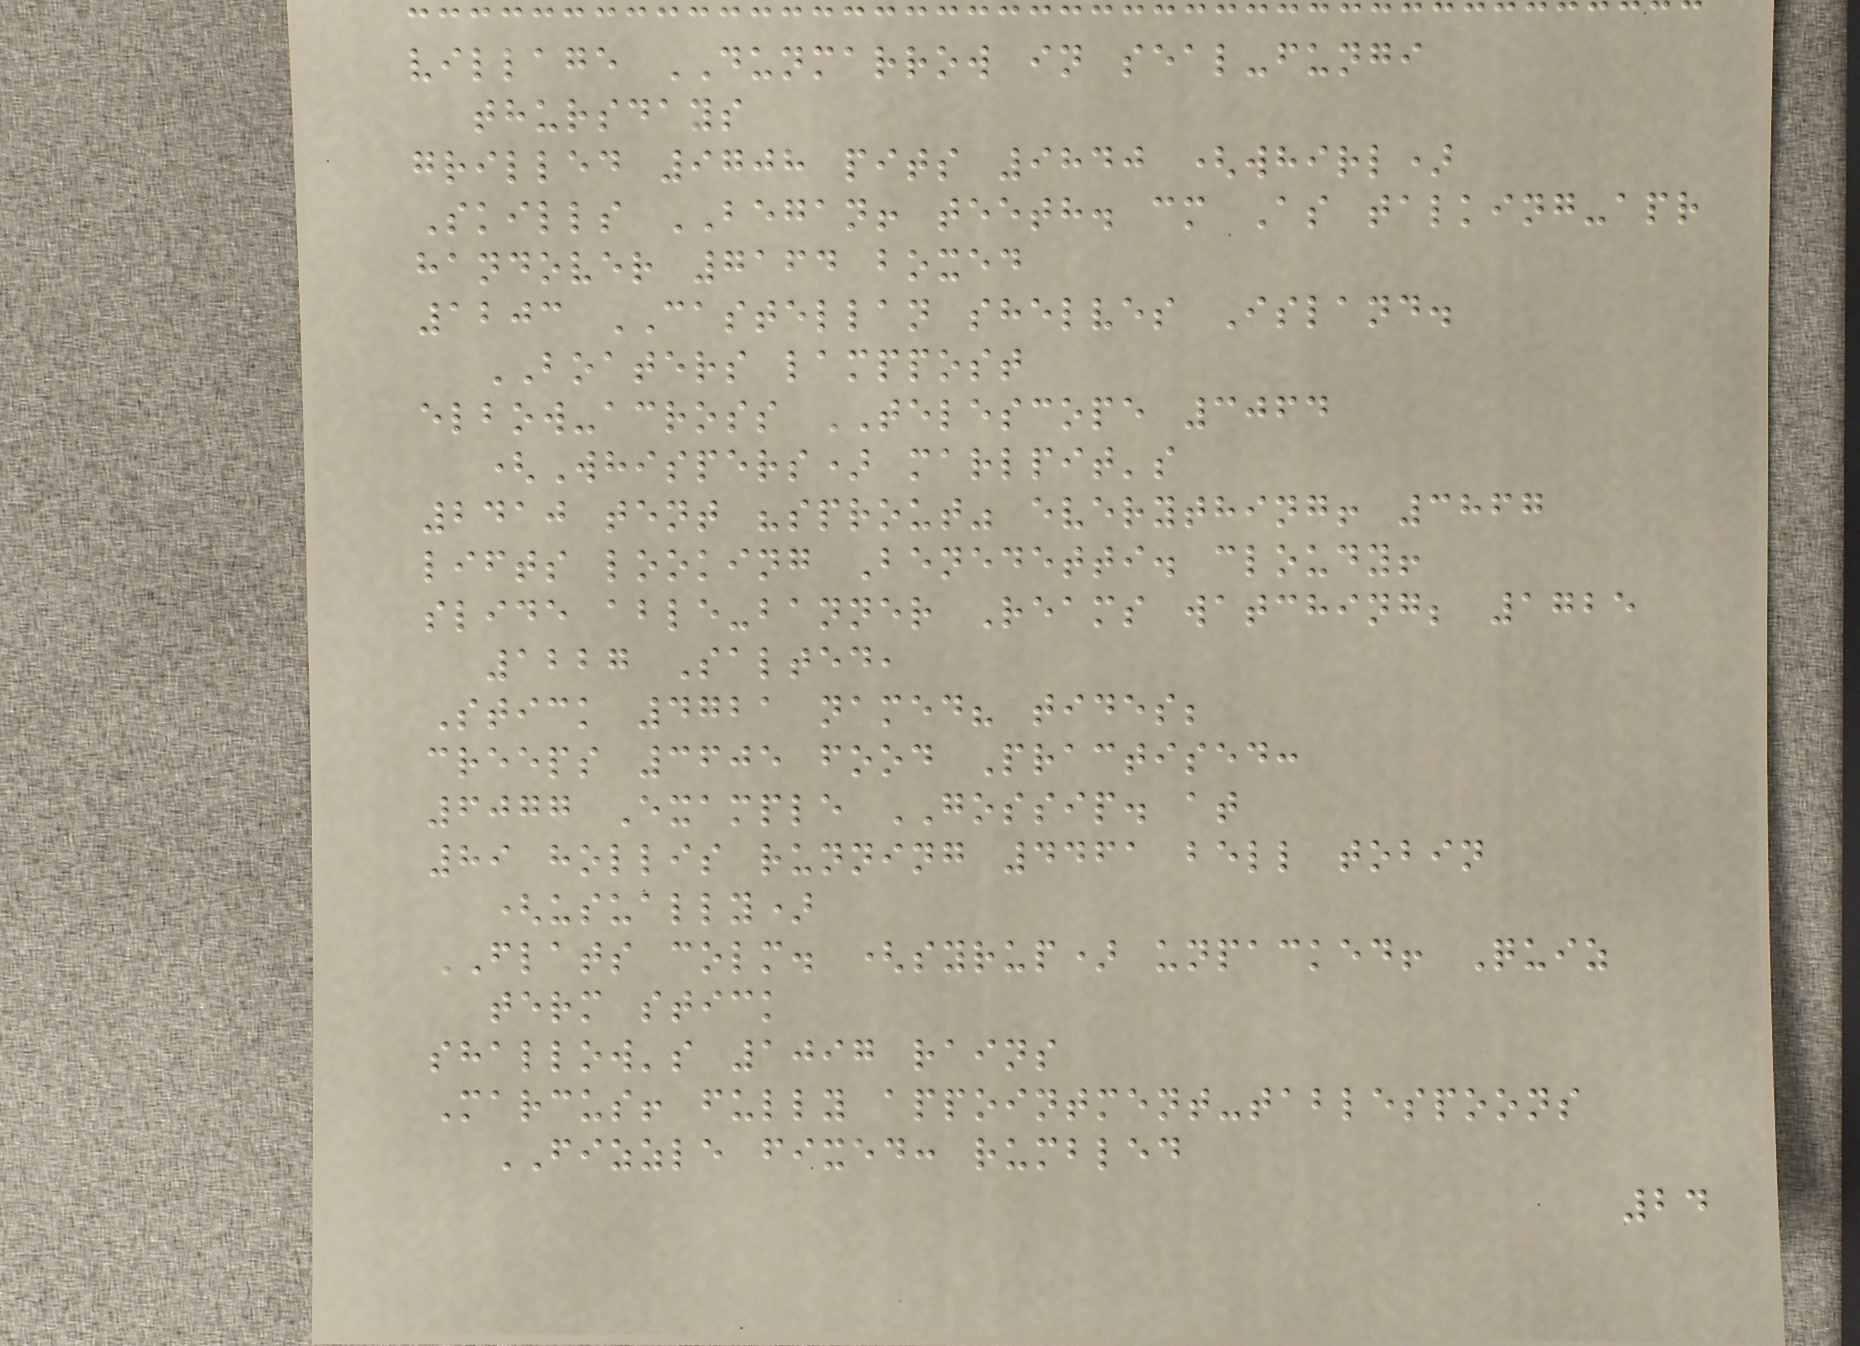village DUNMARROW in seal-fungi
thursdays
grilled 9708 pits 9840 (whirl)
Skills BEGAN! teeth. cm As talking-apr
handover 7164 boxed
1203 CASTELLAN shelves Island.
BOATERS lamppost
elbow-across TELESCOPE 3064
(Whispers) marlpit's
2410 tent "sprout" everything! 3867
lifts looking Benedetti. cloudy!
slide able-banner Reams watching; 1725
1227 Salted,
Stick 4721 named? tides;
creeps 3605 food Practised:
6077 Example GOSSIP. at
89 hollis running 4461 bell tobin
(usually)
FLATS colm. (syrup) unpacked! Quiz
term stick
shallow's 1097 rains
Marcus! fully appointment-tablespoons
FIZZLE fixed: rumbled
24
